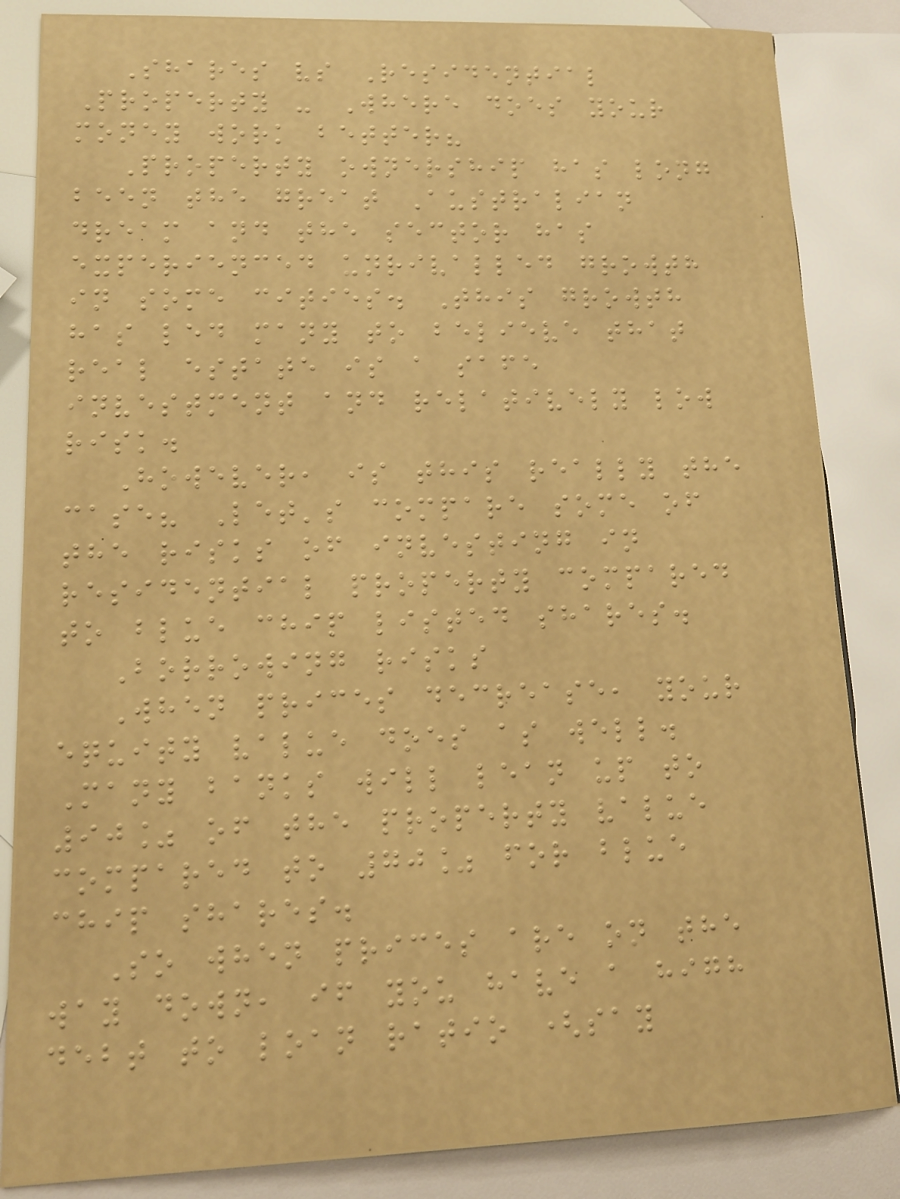Shares vs Residential
Property - Where does your
money work better?
Property ownership has long
been the great Australian
dream and the sector has
experienced unrivalled growth
in some cities. This growth
has led many to believe that
real estate is a safe
investment and relatively low
risk.
However, is this really the
case? Let's compare some of
the risks of investing in
residential property compared
to blue chip listed shares.
Borrowing risks
When prices decrease, your
equity value does as well.
Many banks will lean up to
90% of the property value
compared to 70% for blue
chip shares.
So when prices are on the
way down, if you have a high
debt to loan ratio (say
